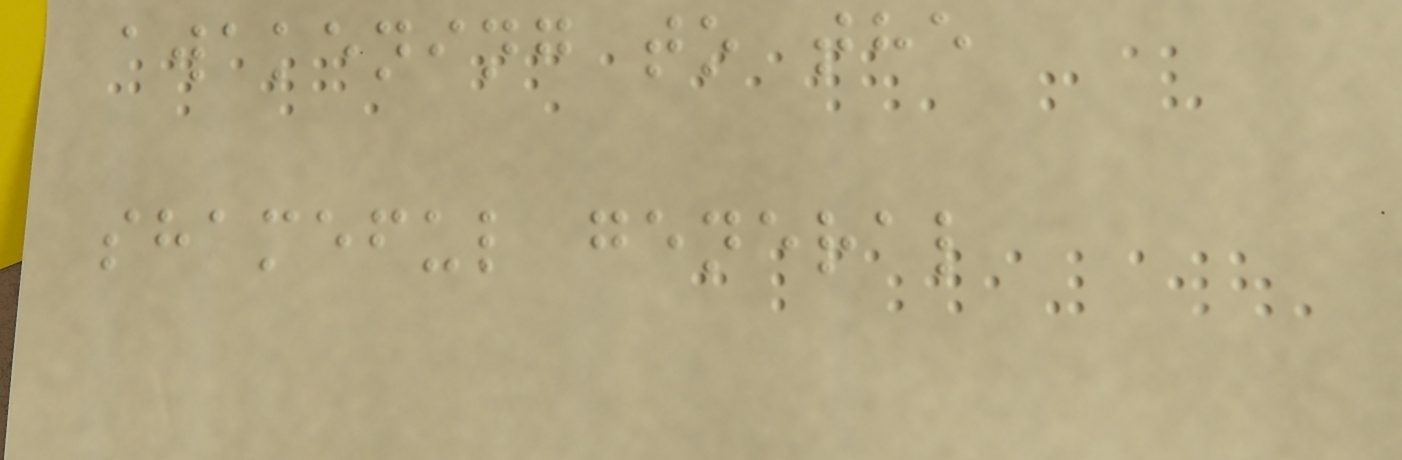awakening to the
shameful general
